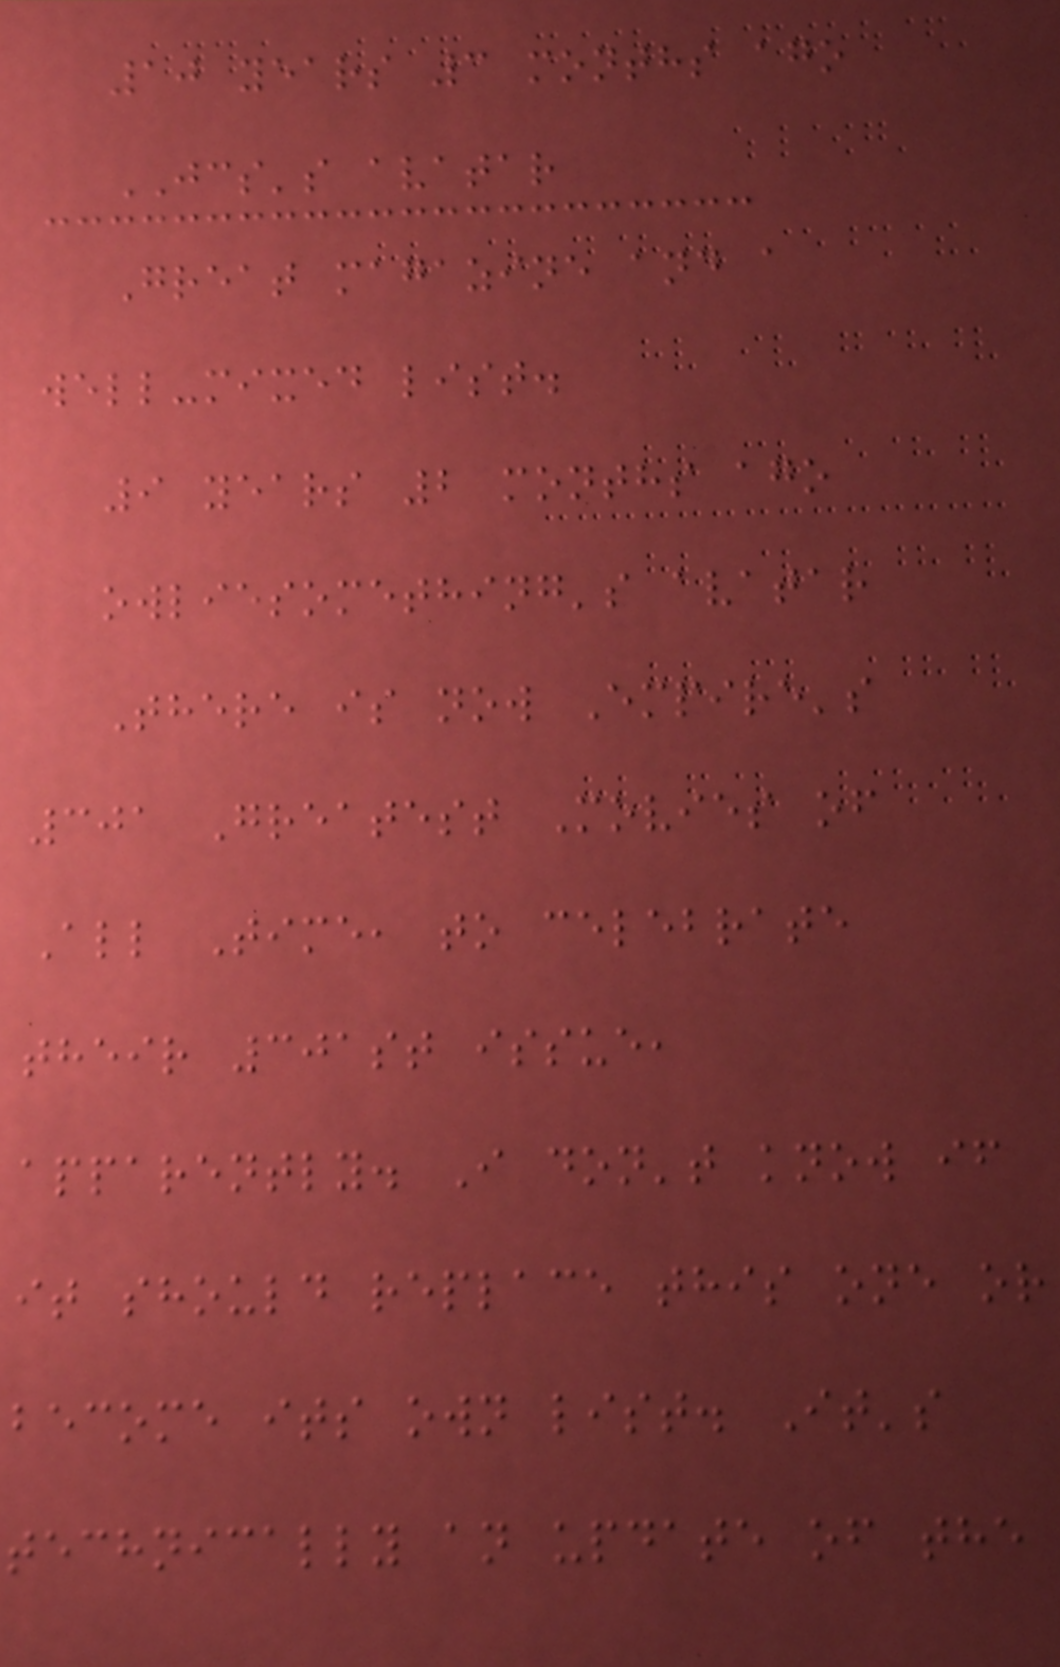10 years 3 months ago
JCS's avatar
Great magazine and a
well-mixed list.
9 years 2 months ago
owliesomething's avatar
There is now Empire's
301 Greatest Movies of
All Time, to celebrate
their 301st issue,
apparently. I don't know if
it should replace this one or
become its own list. It's
technically an update of the
